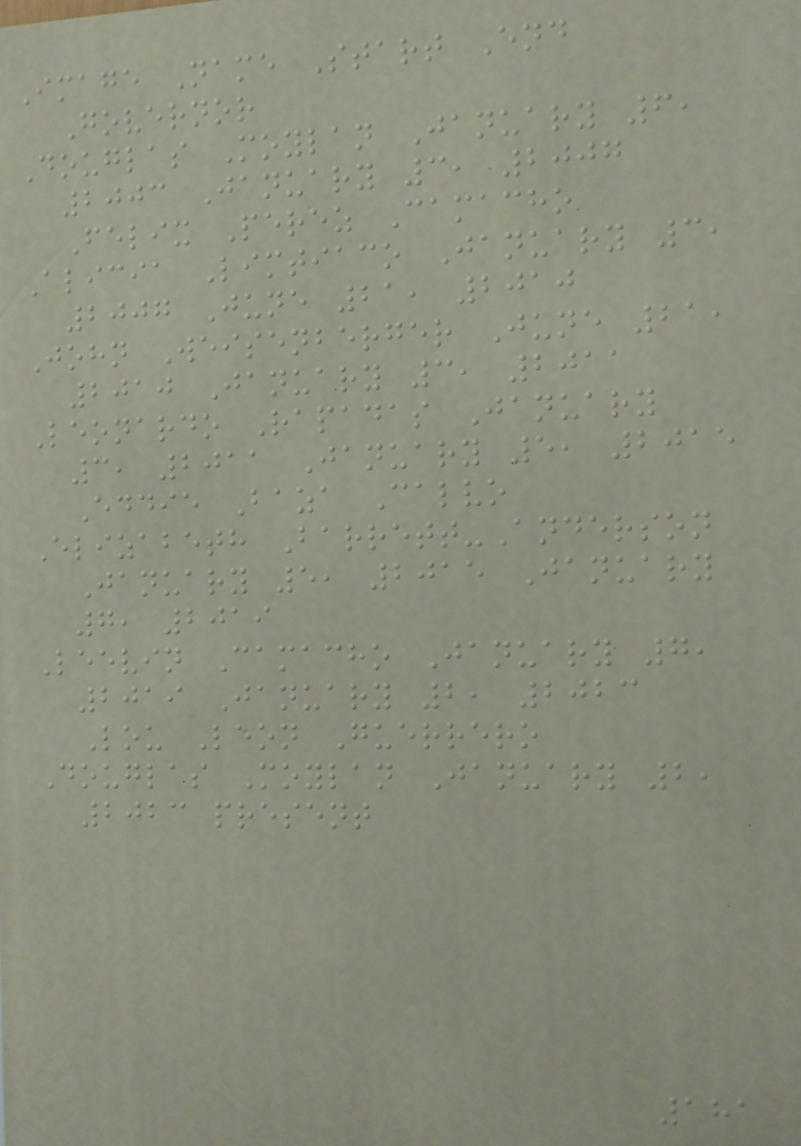Image Name Start End
Governor
Douglas Moylan January 6,
2003 January 3, 2007
Felix Perez Camacho
Alicia Limtiaco January 3,
2007 June 21, 2010
John Weisenberger June 21,
2010 January 3, 2011
Leonardo Rapadas January
3, 2011 January 5, 2015
Eddie Baza Calvo
Elizabeth Barrett-Anderson
January 5, 2015 January
7, 2019
Leevin Camacho January 7,
2019 January 2, 2023
Lou Leon Guerrero
Douglas Moylan January 2,
2023 present
181
